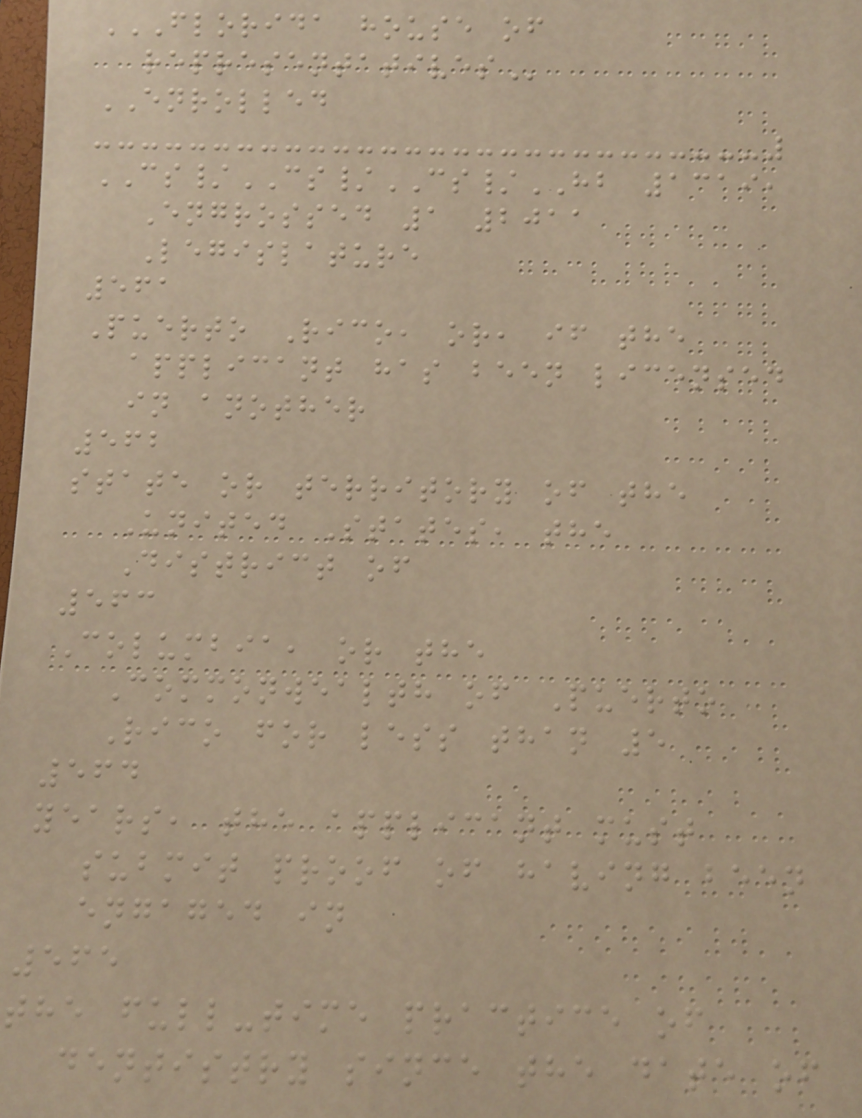FLORIDA HOUSE OF
REPRESENTATIVES
ENROLLED
CS/CS/CS/HB 1319,
Engrossed 1 2011
Legislature
561
Puerto Rico, or, if the
applicant has been licensed
in another
562
state or territory of the
United States, the
District of
563
Columbia, or the
Commonwealth of Puerto
Rico for less than 5
564
years, the applicant must
submit proof of having been
engaged in
565
the full-time practice of
dentistry since the date of
